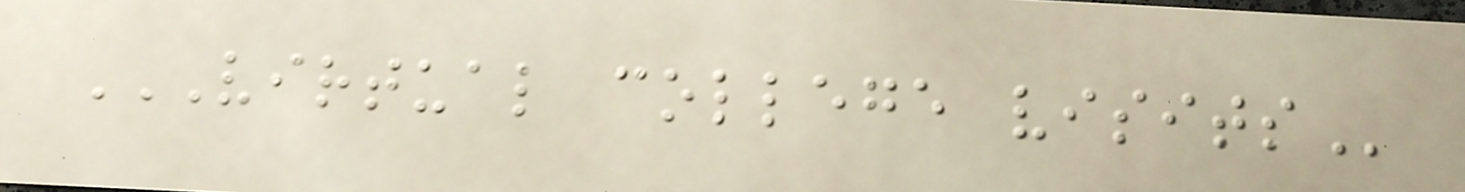VIRTUAL COLLEGE VISITS
